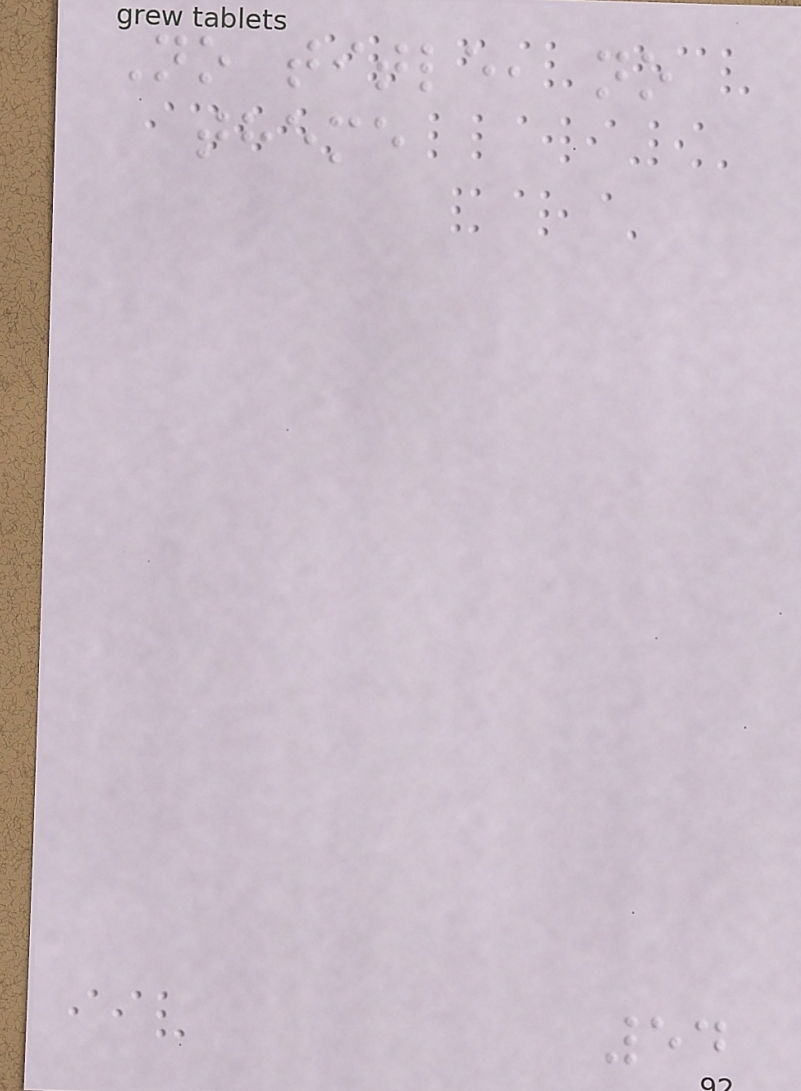No title, no
theme
54
